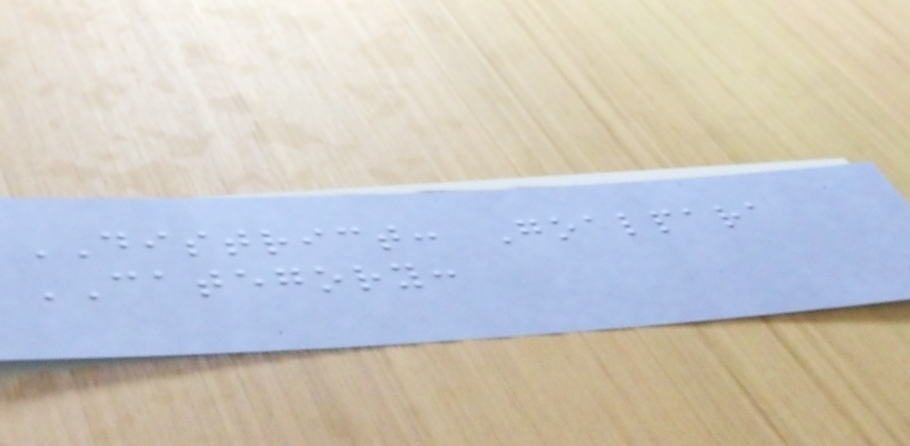DISTRICT: Goalpara
CATEGORY:
